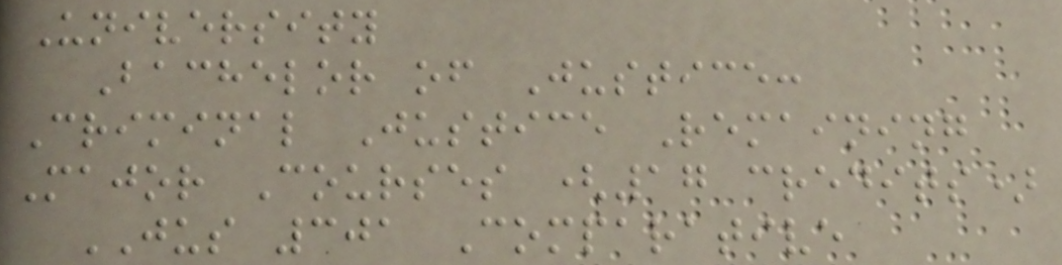University
Bachelor of Justice:
Criminal Justice Remaining
Major Courses (17 credits)
JUS 301 Comparative
